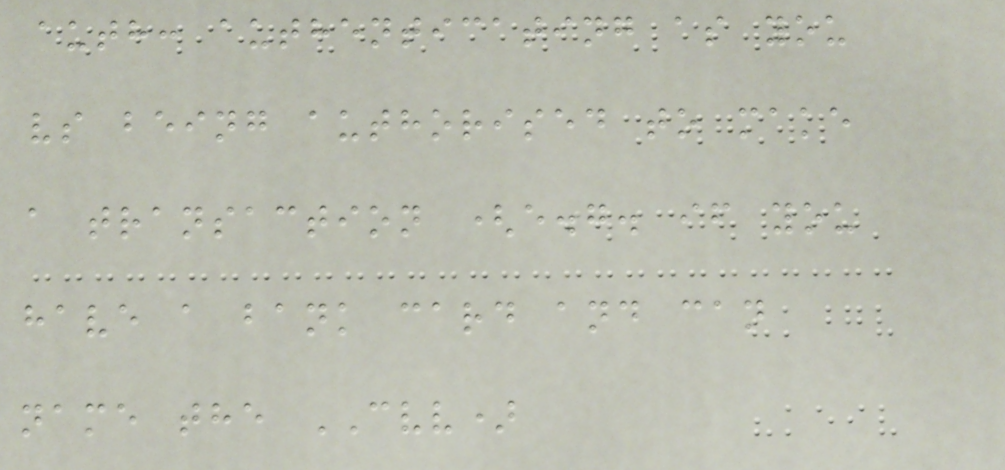auth: authenticating as you
vs being authorised to make
a transaction (e.g. if you
have a bank card and can
name the CVV)
